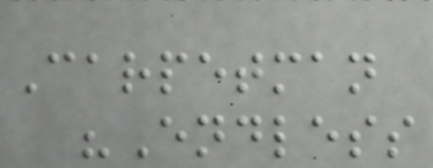Carpetman
"Endless
